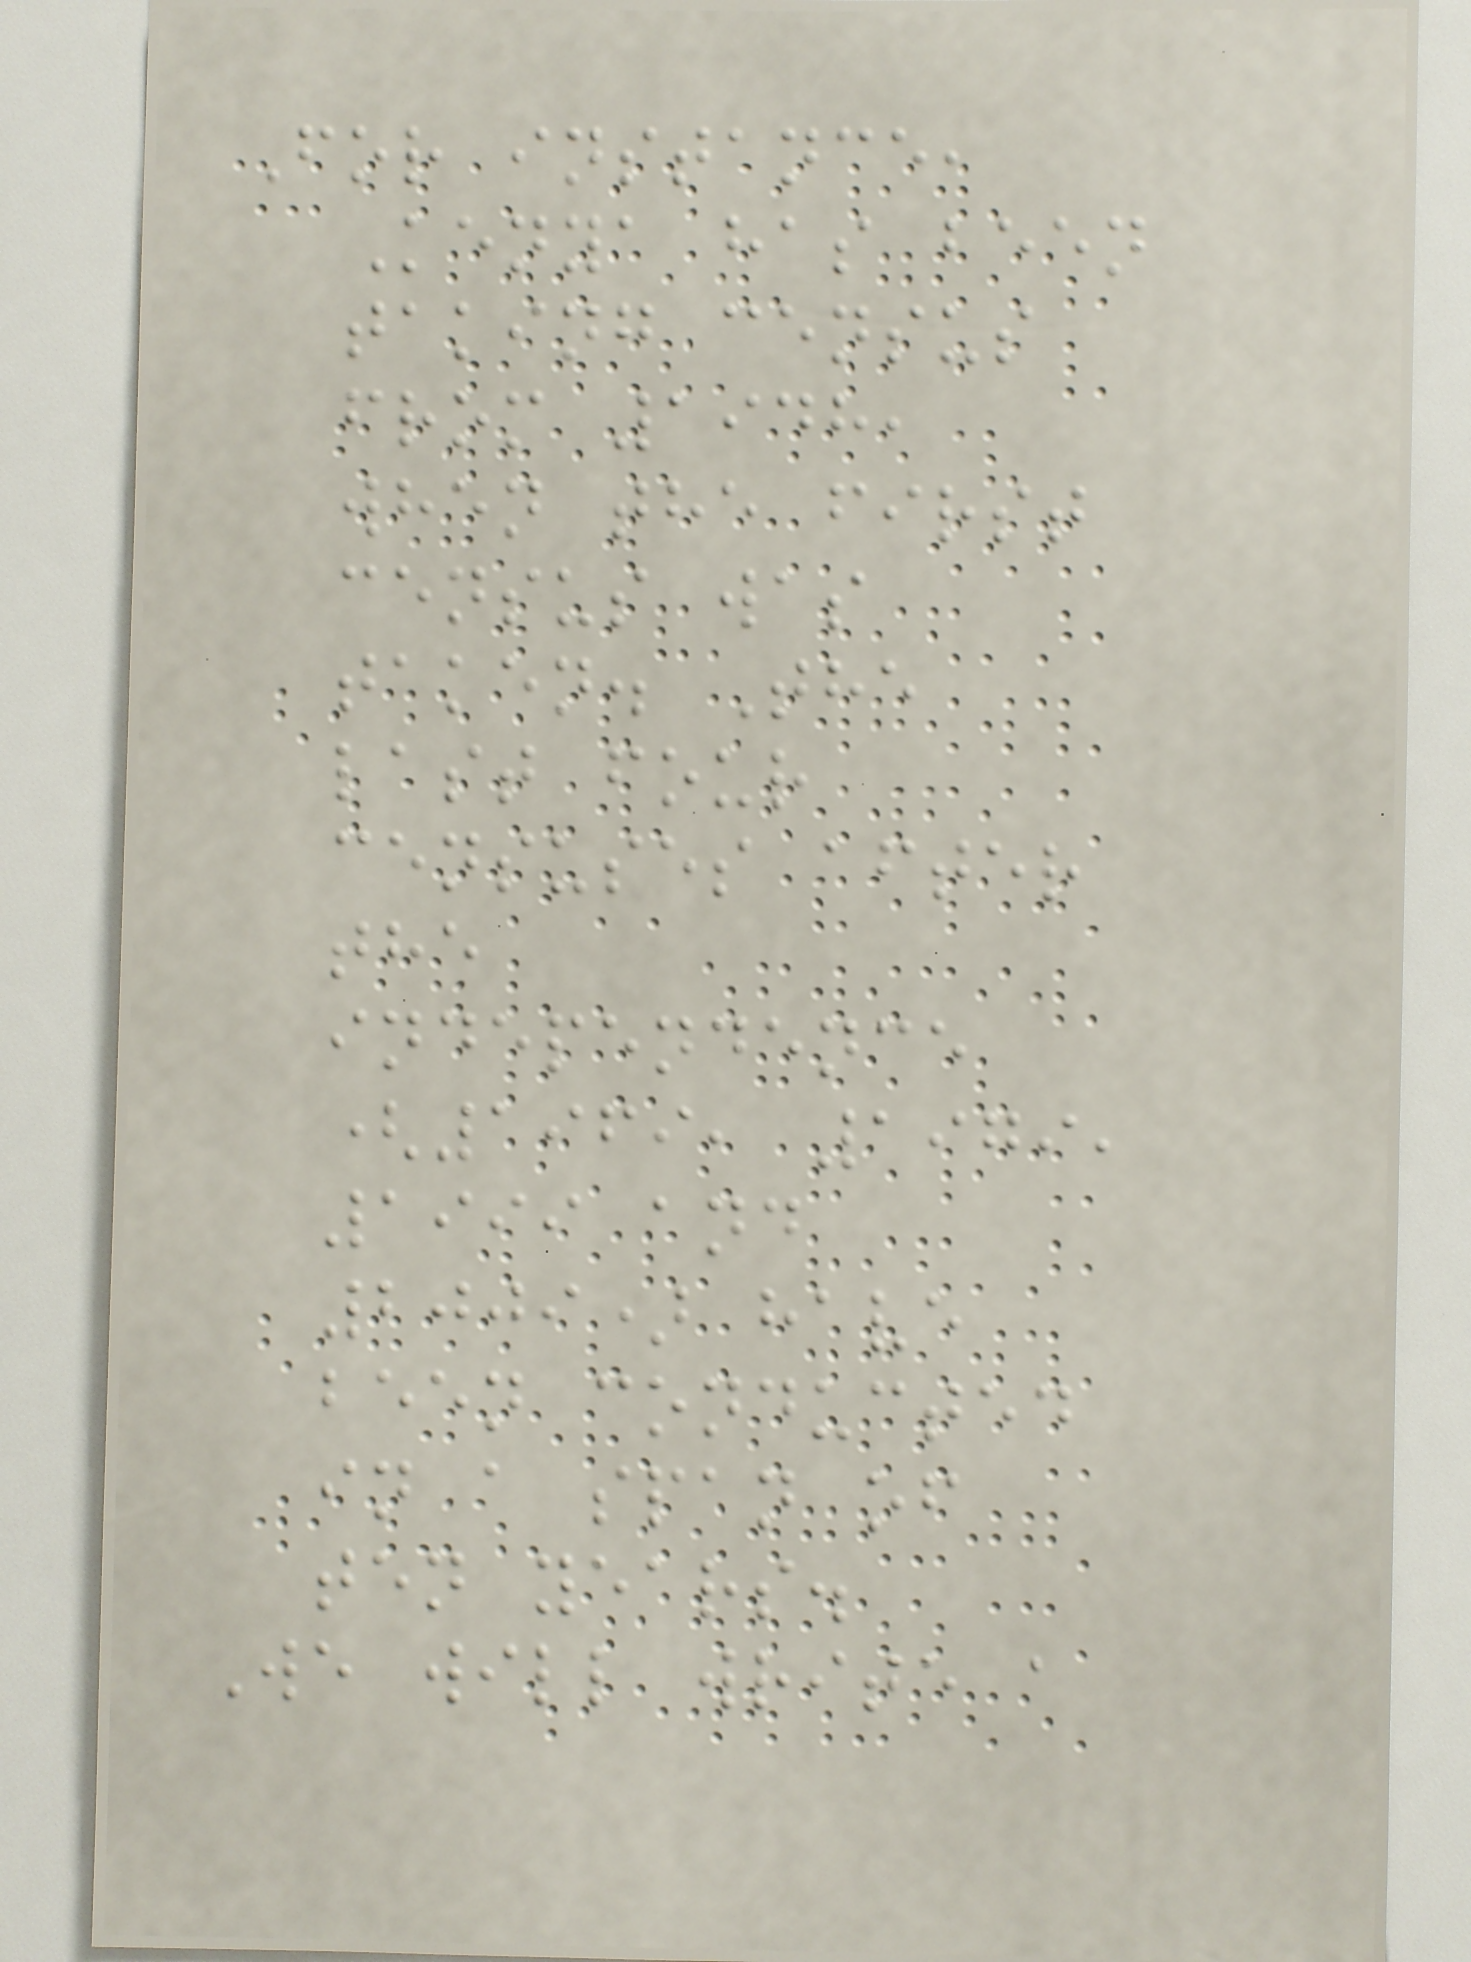For instance,
Kenya has been
taking census
from 1948,
when the first
census was
taken. The
last four
censuses after
the
independence
(1969, 1979,
1999 and
2009) have
been conducted
in a span of
ten years.
We will write a
